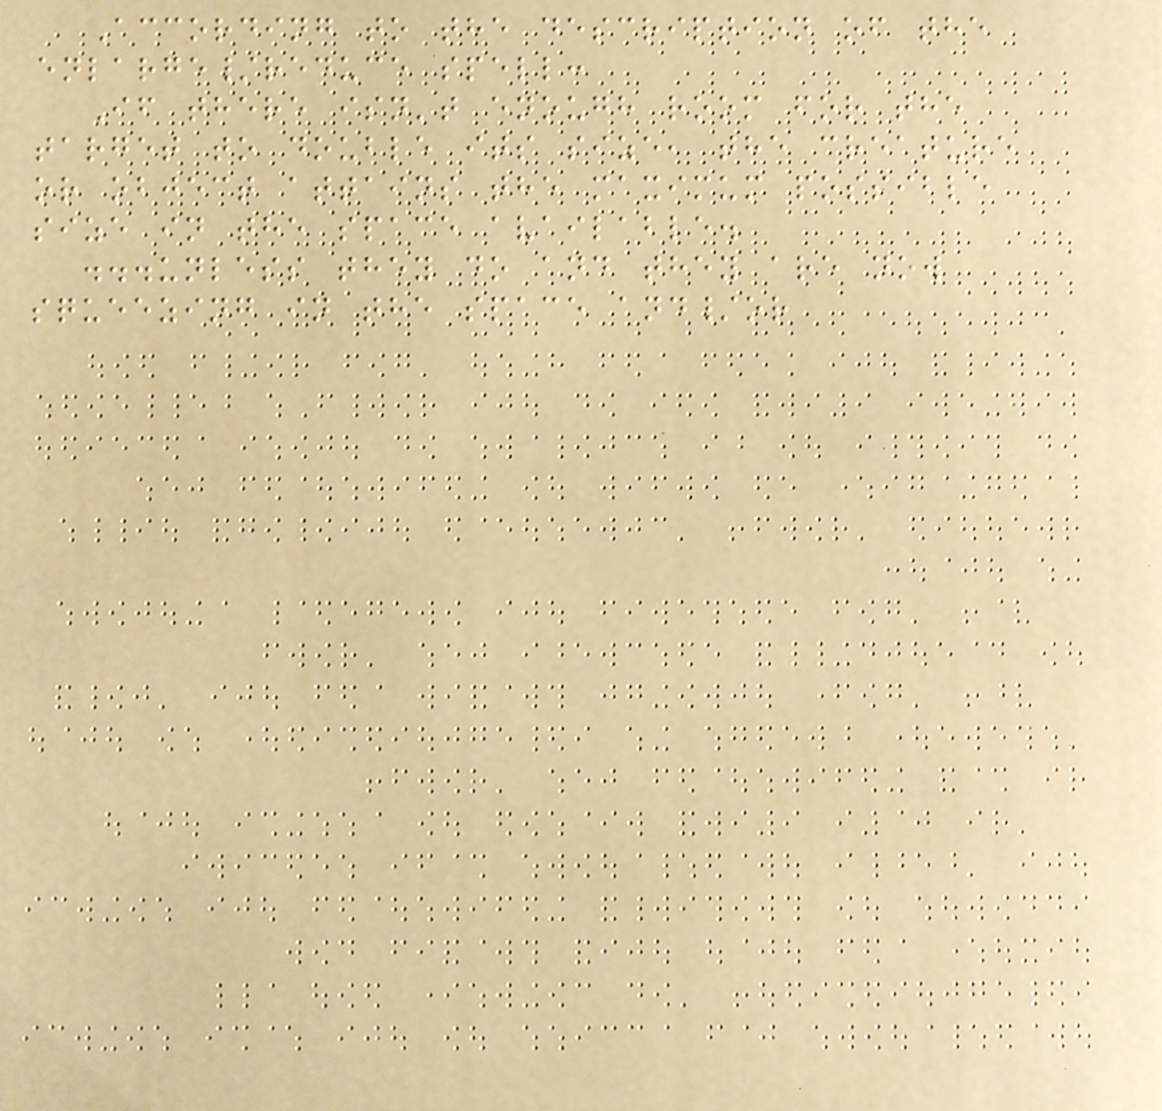According to the description of the
enlarge/reduce spell:
If there isn't enough room for the
target to double its size, the creature
or object attains the maximum possible
size in the space available.
...unless they do and they are now
squeezing in the space and/or
